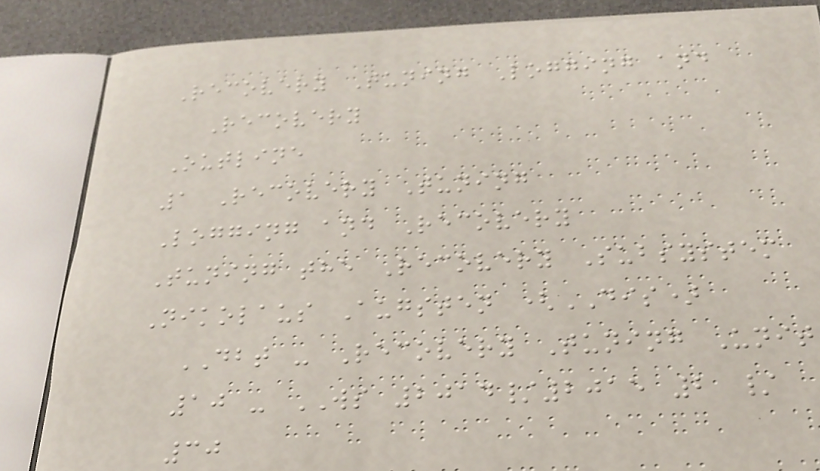Recovery Tuning Logging and
Recovery
Outline
1 Recovery Tuning
Logging and Recovery
Tuning the Recovery Subsystem
Nikolaus Augsten (DIS)
DBT - Recovery Tuning Unit
10 - WS 2014/2015 2 /
30
